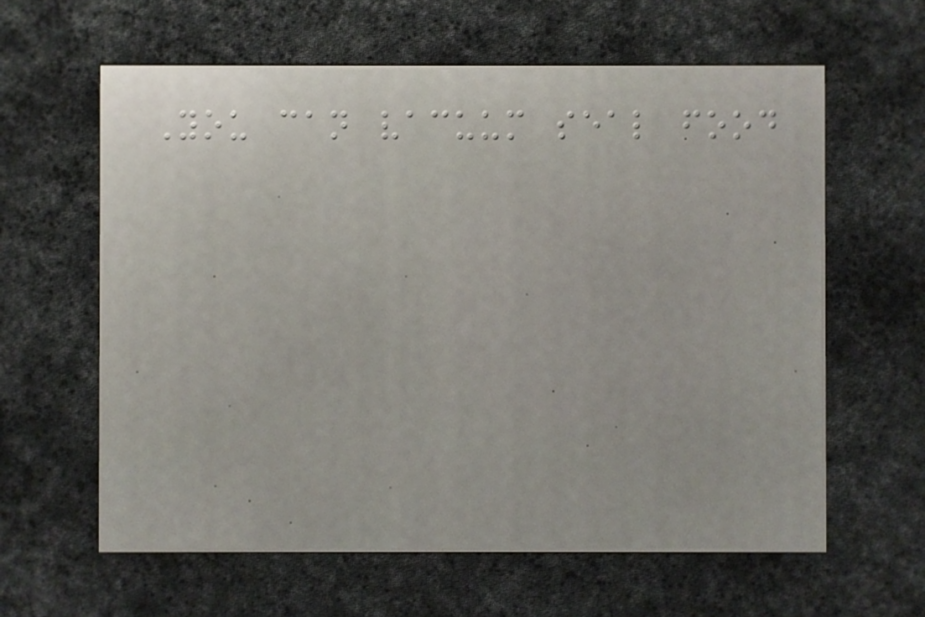You can vacuum seal food
